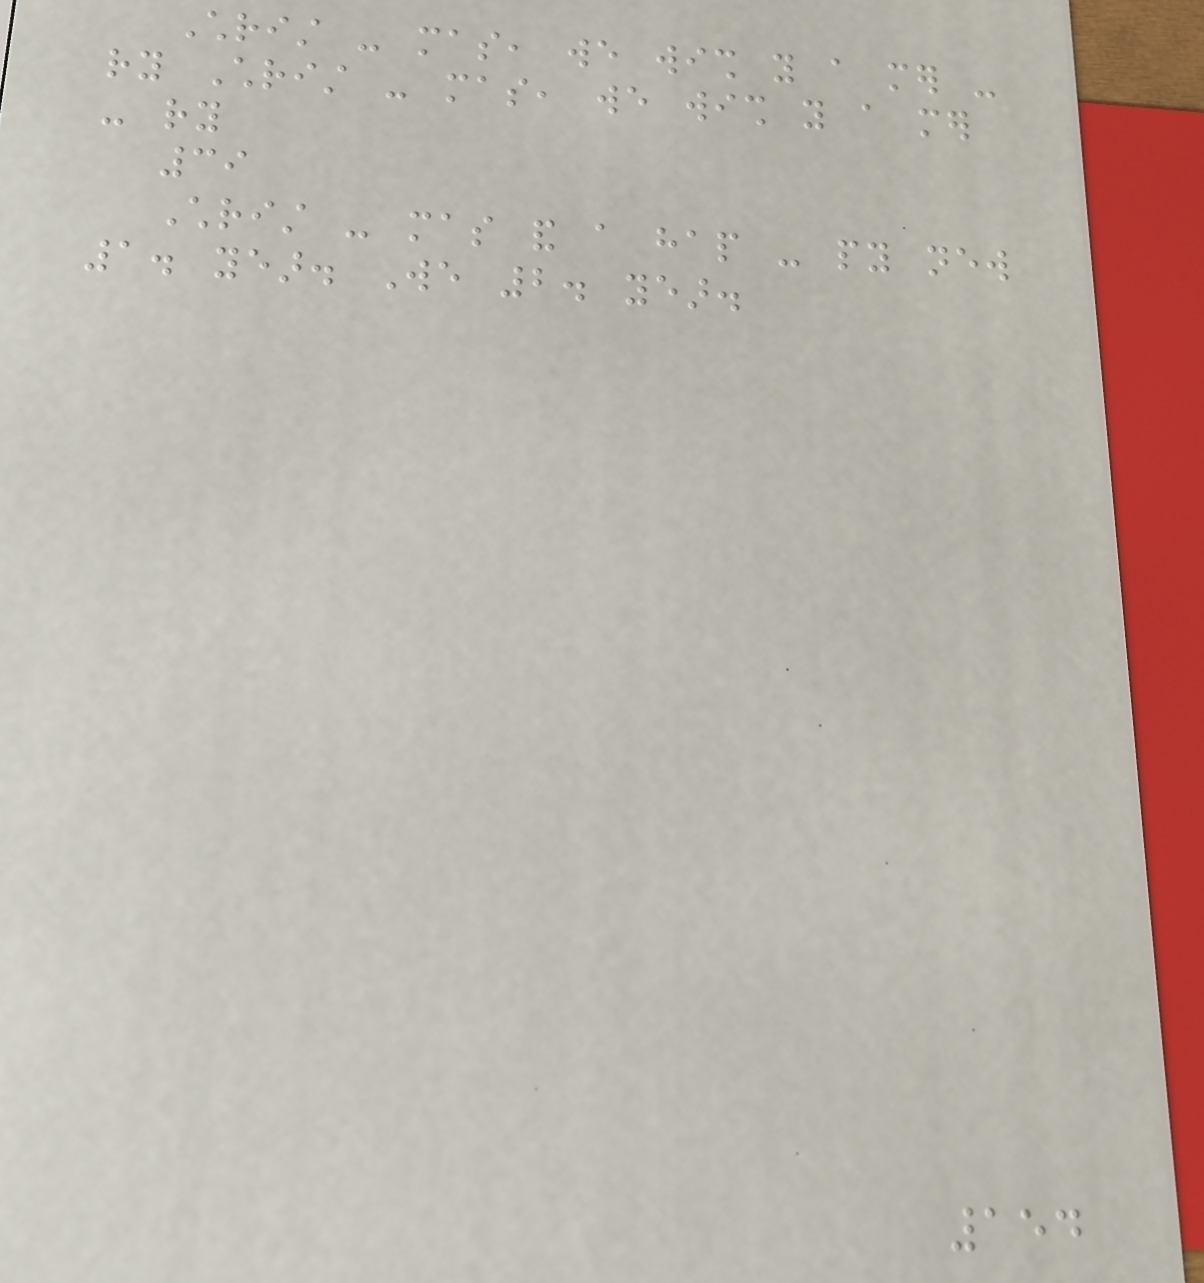Christ - mas, we wish you a mer -
ry Christ - mas, we wish you a mer
- ry
39
Christ - mas and a hap - py new
1. year. We 2. year.
154
